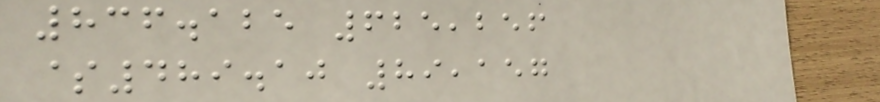836.125 625,256
$489.10 89,157
